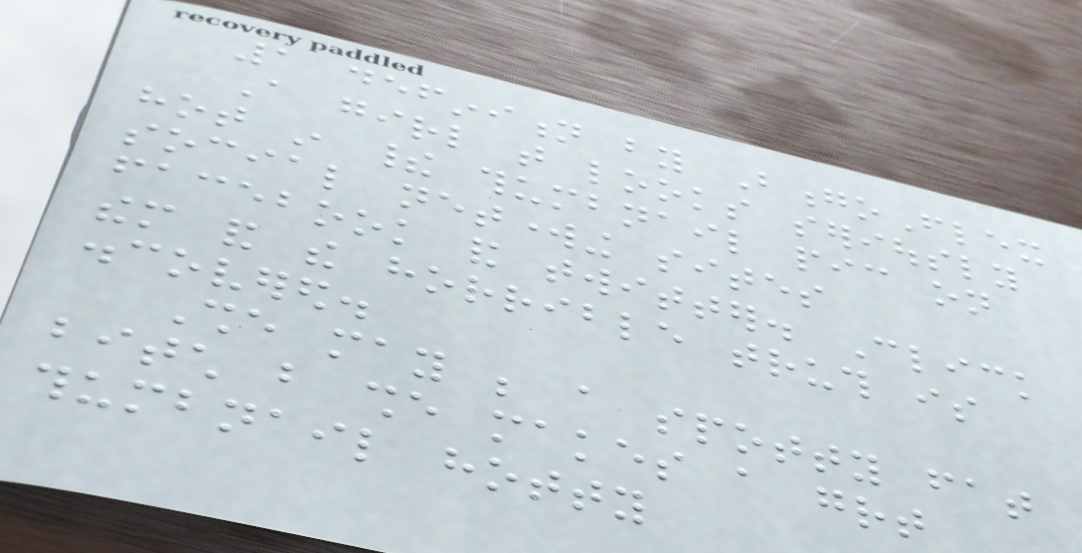1 definition by BongoFlex
A girl that looks seriously
hot in their thumbnail pic on
social networking sites
facebook and twitter. Click
them and the horrible truth is
discovered.
She may be a spotty fat
bitch but she makes a great
thumbnail hotty
